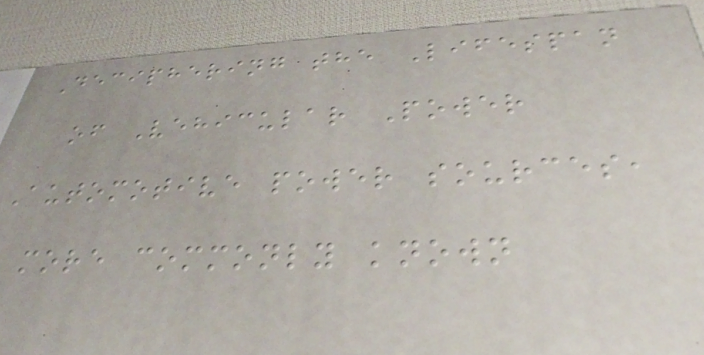Deciphering the Lifespan
of Vehicular Power
Automotive power sources,
more commonly known
